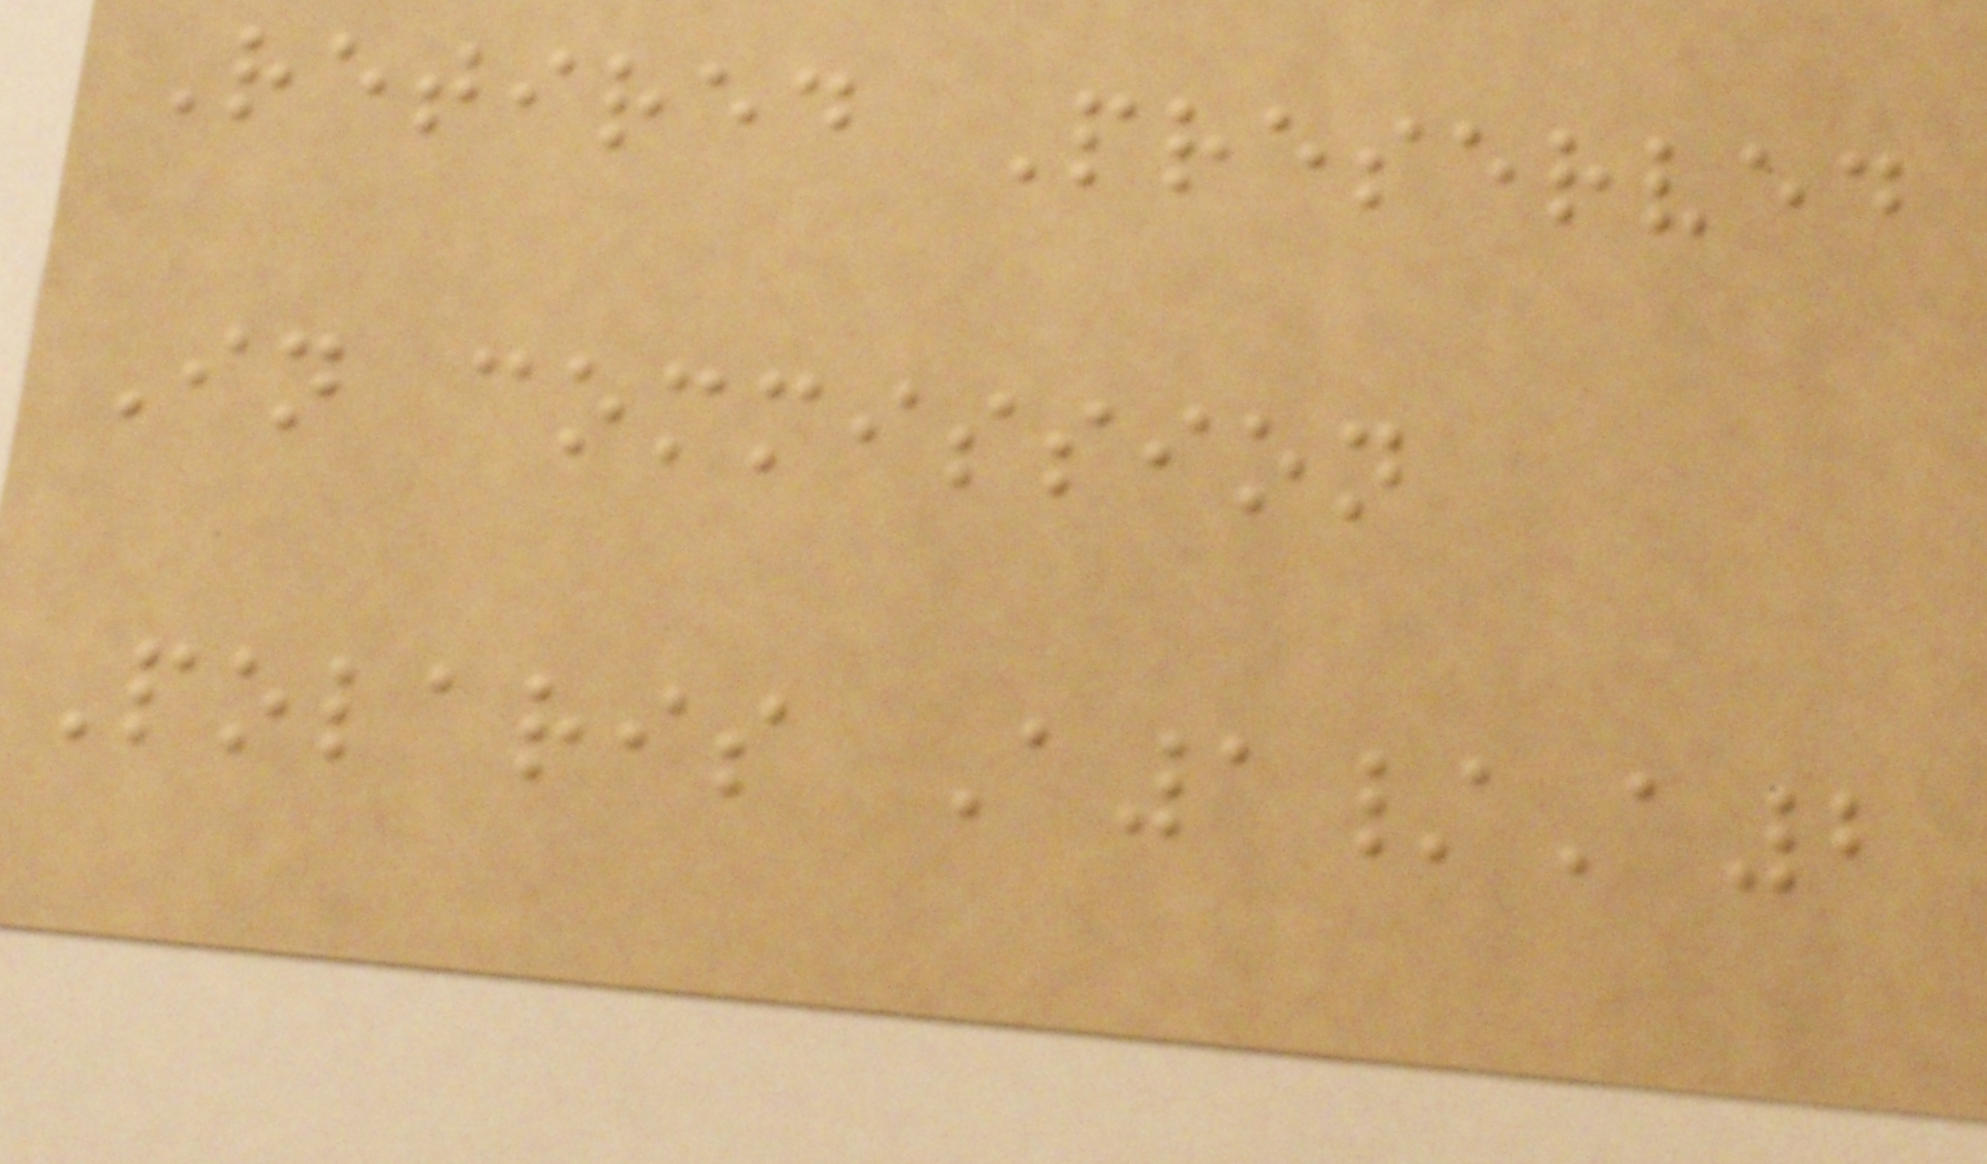Retired Preserved
In commission
Polaris A1/A2
